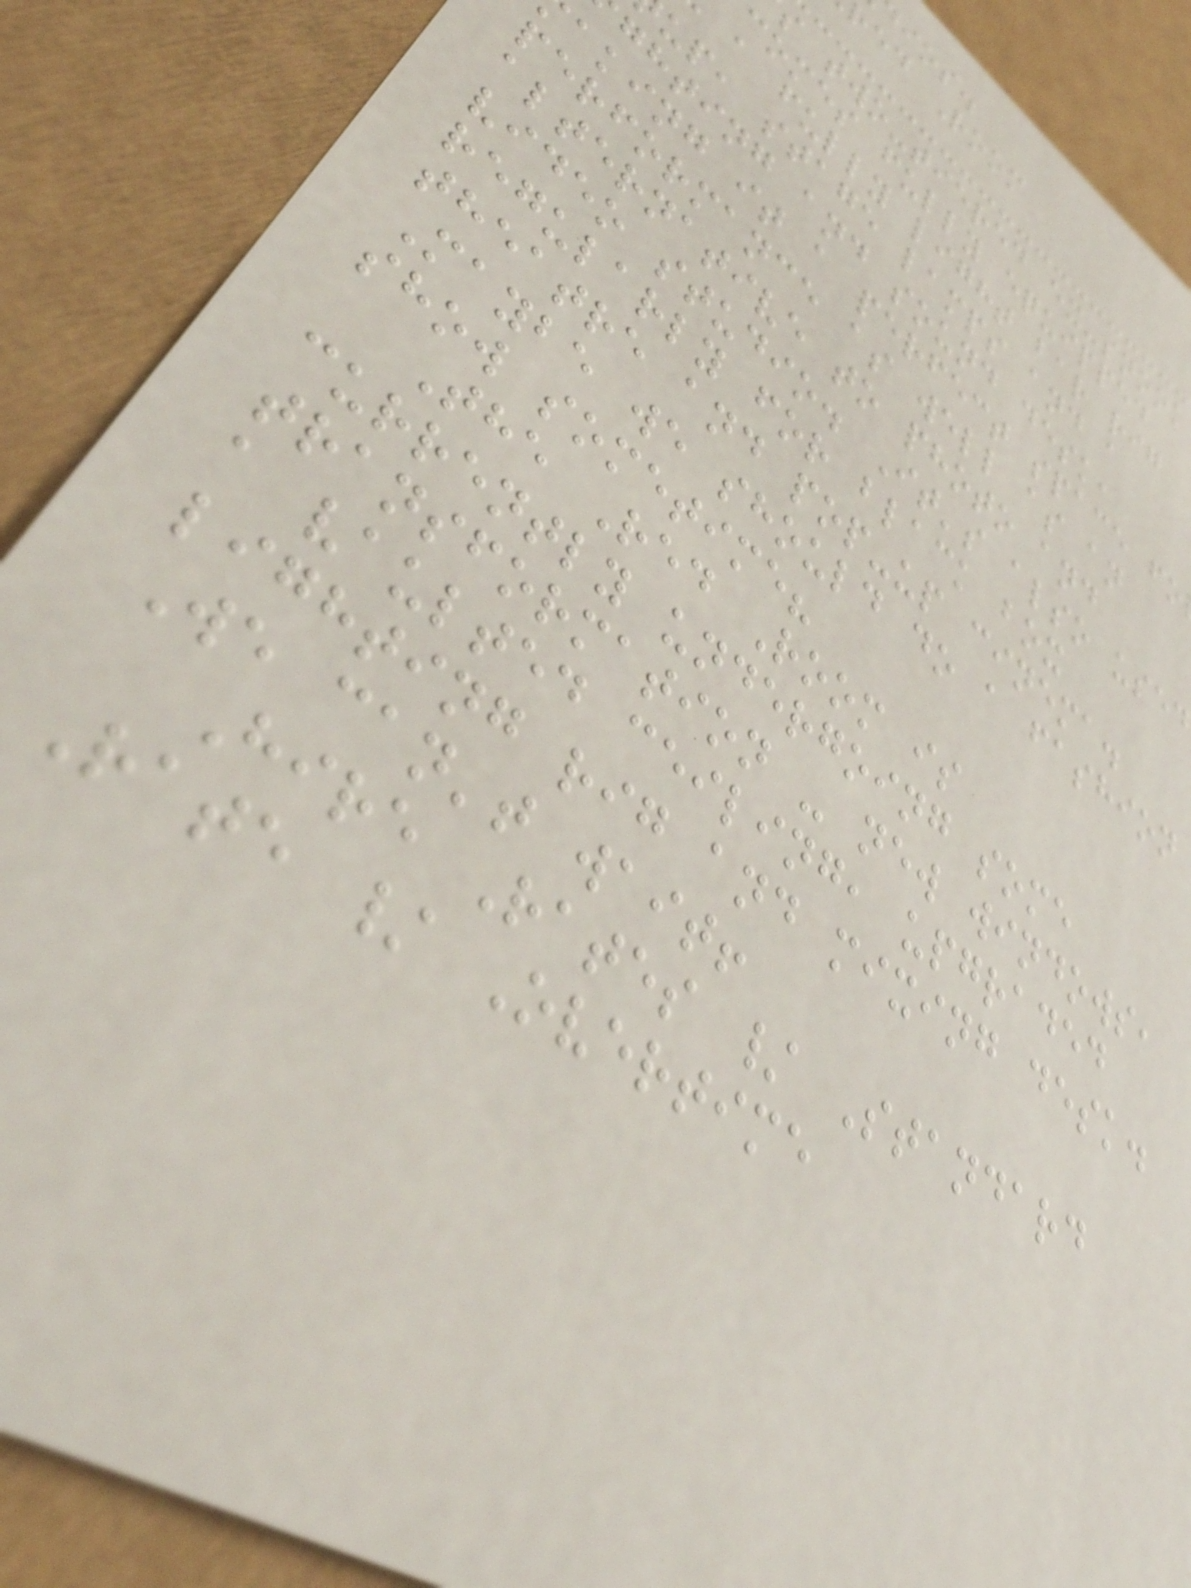ios.
red Room
s two-tiered ex-snook
comes fully equipped
a fully light bar rig
up, stage lamps and a
ghting and sound desk,
aking it a perfect space fo
performance as well as an
alternative to photo and
video studio. It's also used
regularly for black box
theatre and pop-up cinema.
Maybe we should do a fashion
show sometime?
The Red Room is
currently undergoing some
transformation - new windows,
a vaulted ceiling, upgraded
lighting rig and mixing desk.
We can't wait!
Hire Rates / Standard
Rate / Overtime
